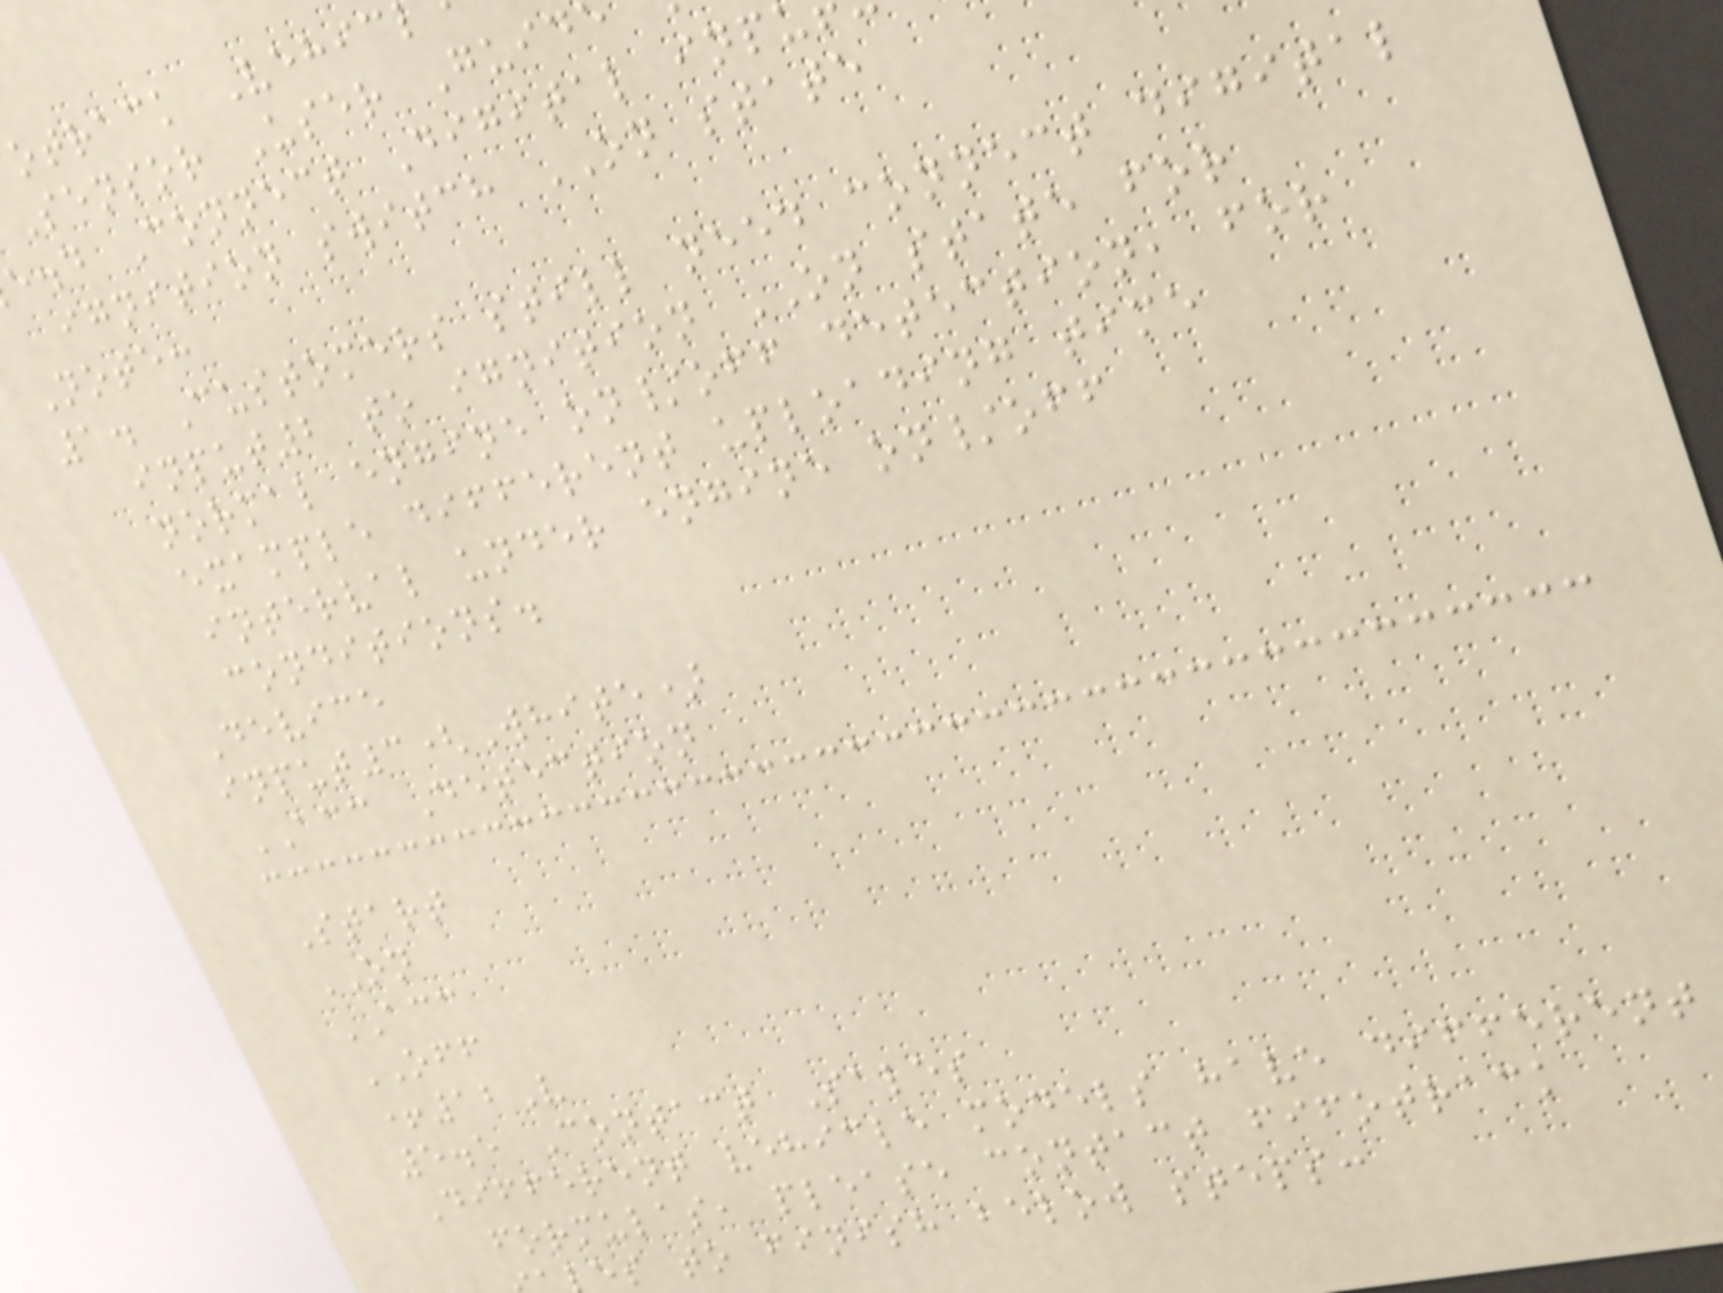otrack Vehic
Sensor User Guid
e.d Connect Digital inp
ignition switch ON state
Note:
1. Customers still need connect digital
input2 to ignition ON state for
normal engine on/off detection, for
example different uploading time
interval under engine on/off
conditions.
Device
input3(White)
ACC Detection
Start
ON
ACC
OFF
+12V
5.5 Contact Sales
Different vehicle models have different
formulas, please contact fifotrack
es to finish below steps:
